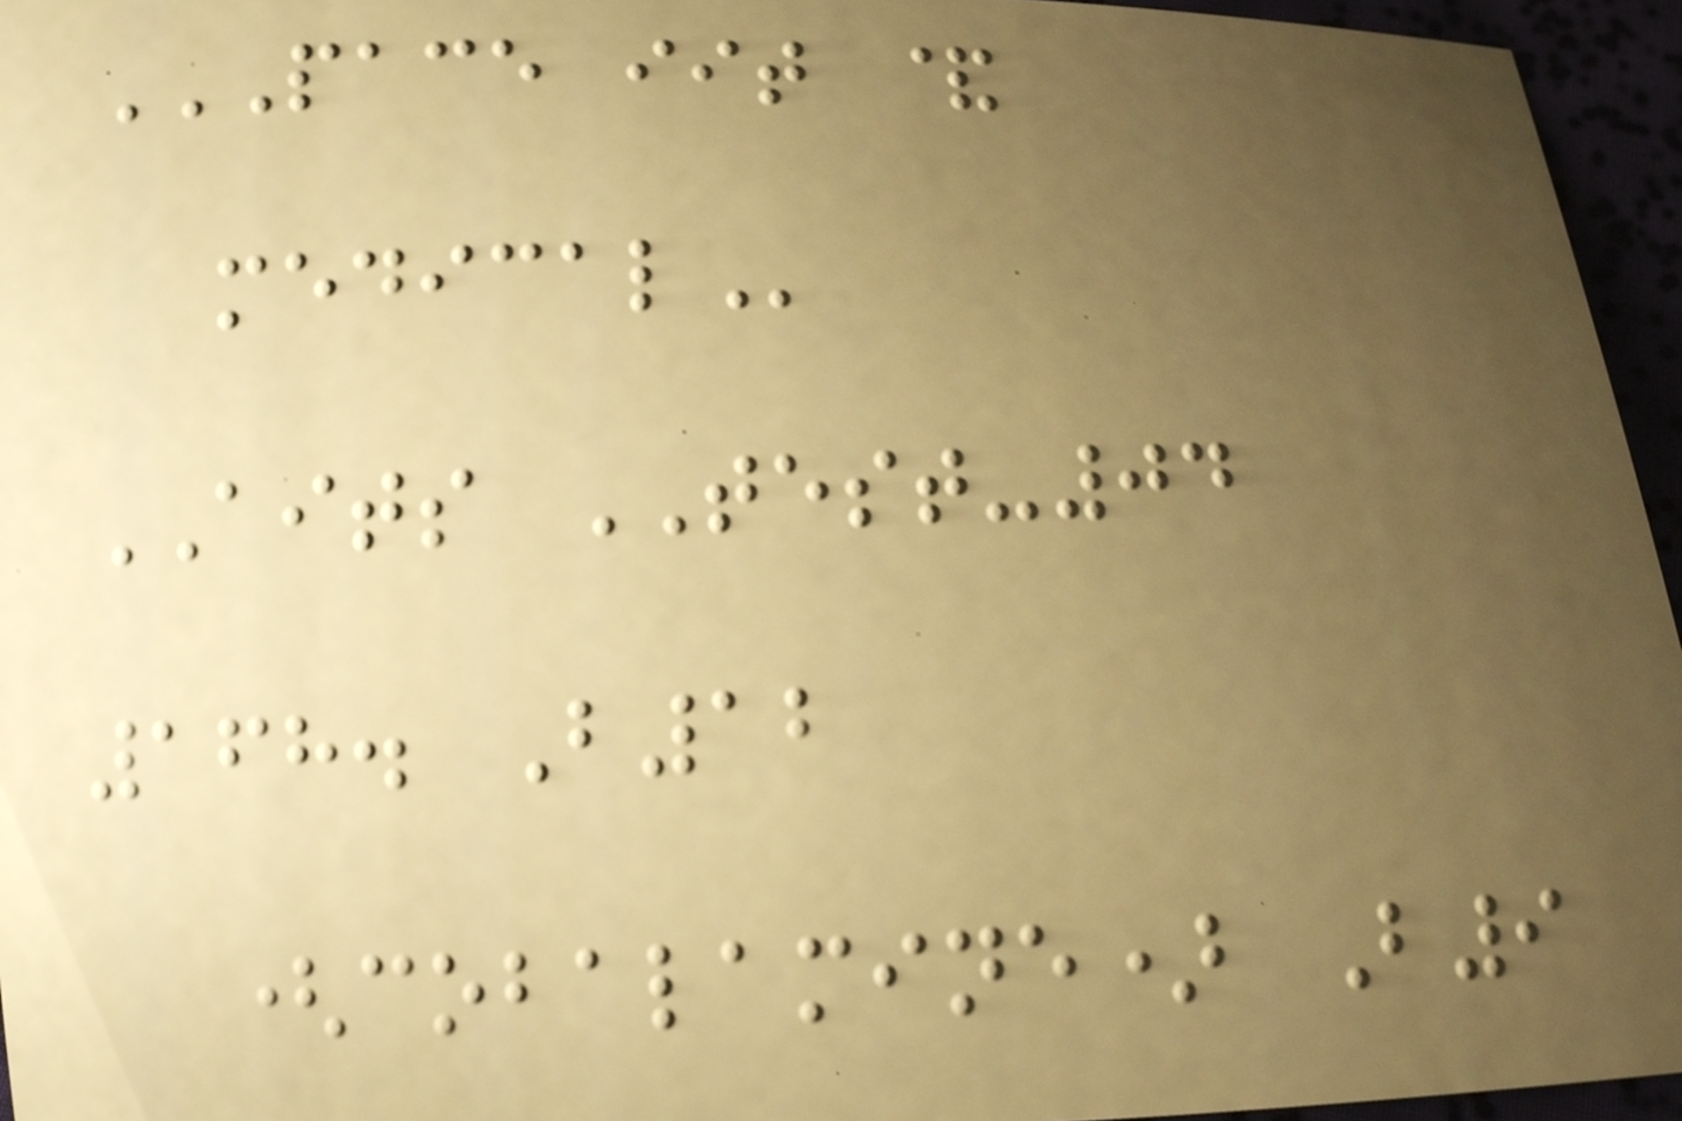PACE IIT &
MEDICAL
AITS TEST-04
168. B12
(cobalamine) B9
